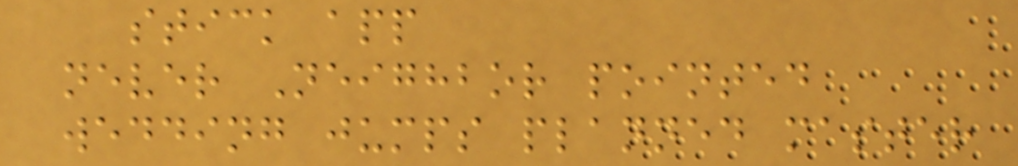stick app
never Neighbor pointed
wedding jumps planned master
